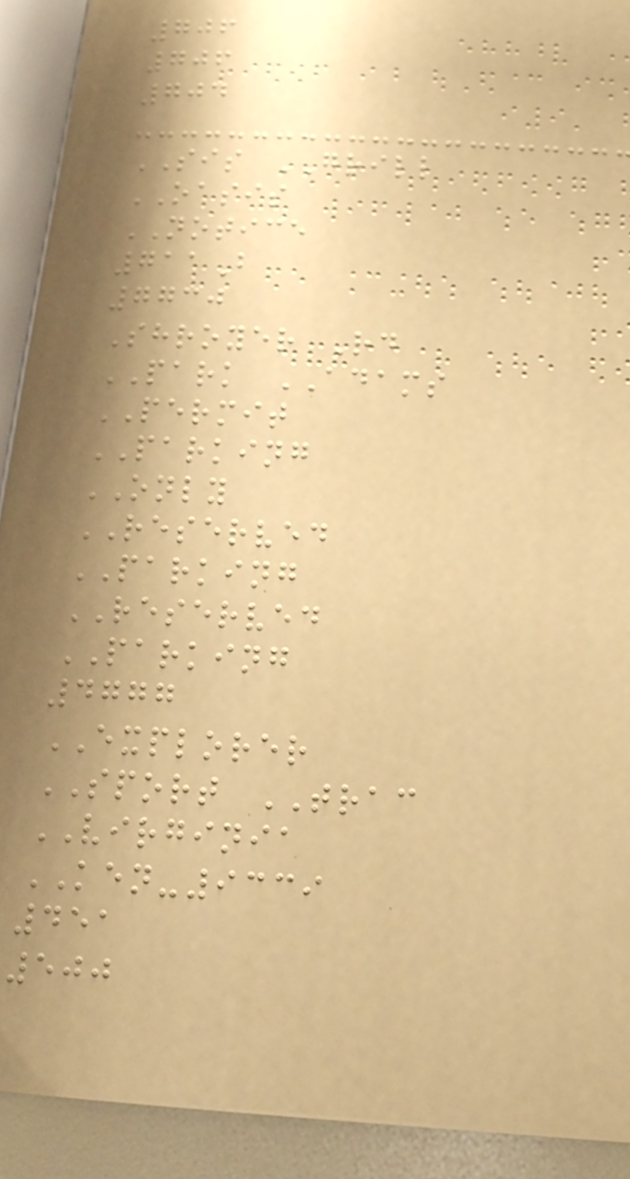706
706
704
SIS GRILL
OASIS
NOTICE
711B
7730
Shroyer Rd
PARK ADAMS
PERMIT
PARKING
ONLY
RESERVED
PARKING
RESERVED
PARKING
4777
EXPLORER
SPORT TRAC
VIRGINIA
KEN-9339
451
500
